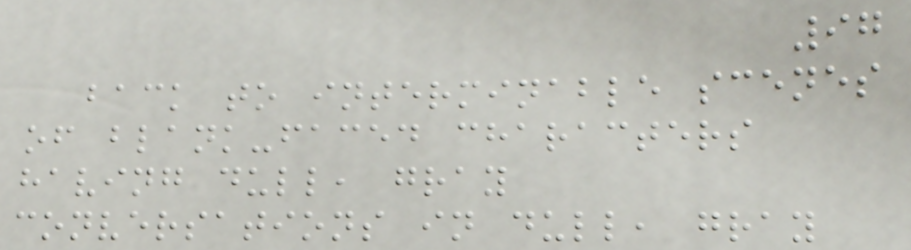97
back to interminable scenes
of blank-faced characters
having dull, gray
conversations in dull, gray
